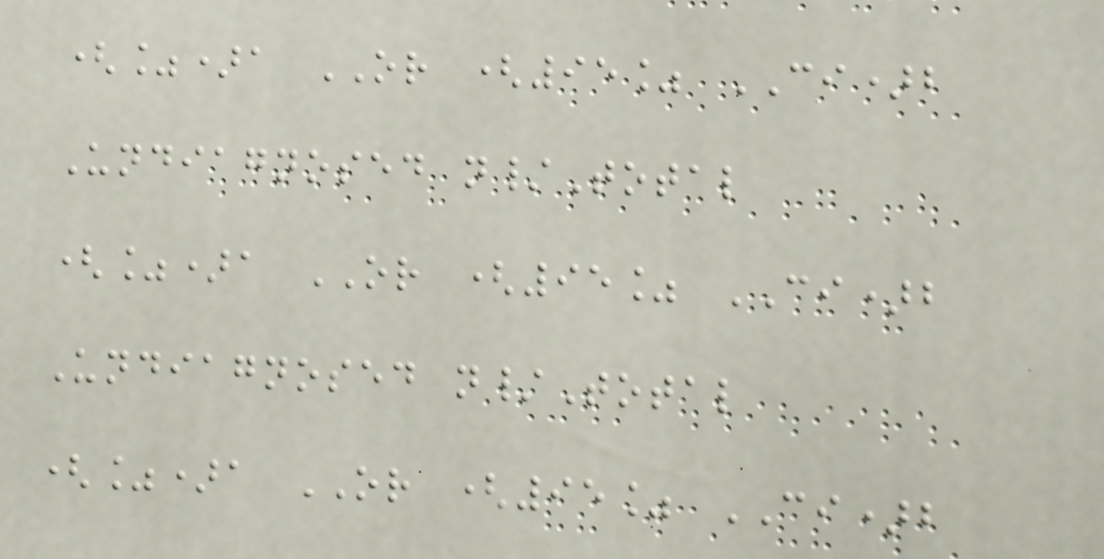(%)a OR (95% CI)b
Undiagnosed n/Total
(%)a OR (95% CI)b
Undiagnosed n/Total
(%)a OR (95% CI)b
